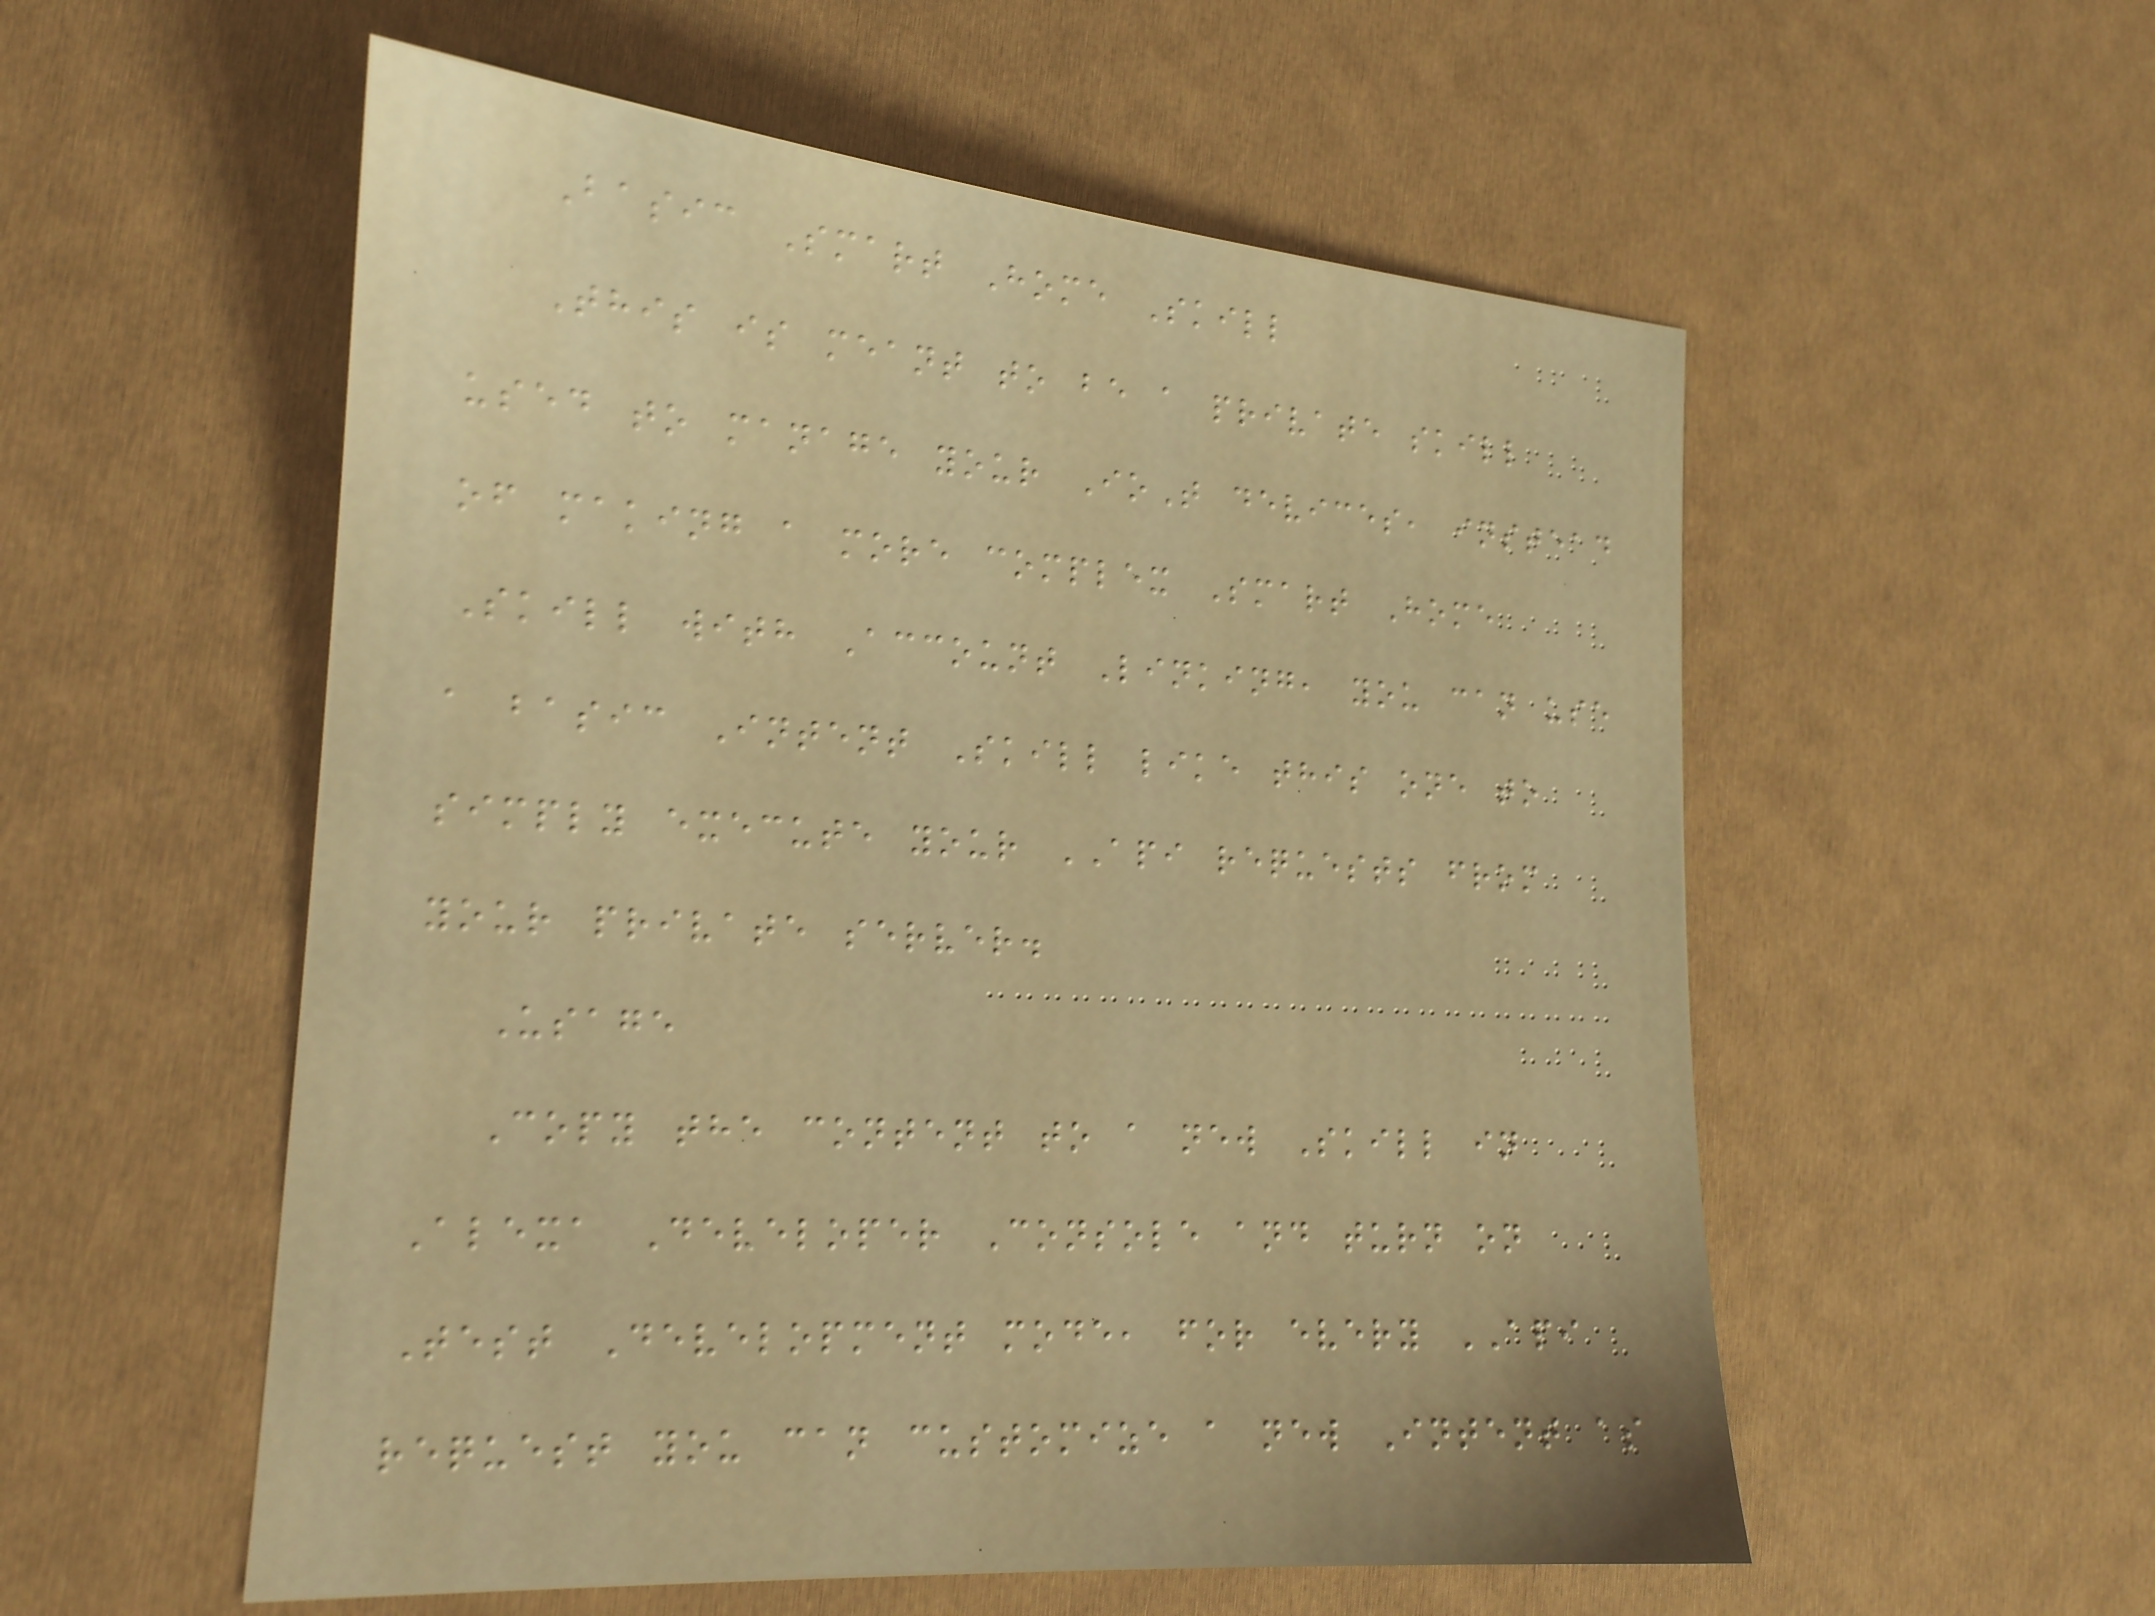Basic Smart Home Skill
This is meant to be a private skill
used to manage your IoT devices, instead
of making a more complex Smart Home
Skill with Account Linking, you can use
a basic Intent Skill like this one to
simply execute your API requests from
your private server.
Usage
Copy the content to a new Skill in
Alexa Developer Console and turn on
Test Development mode, for every API
request you can customize a new Intent as
